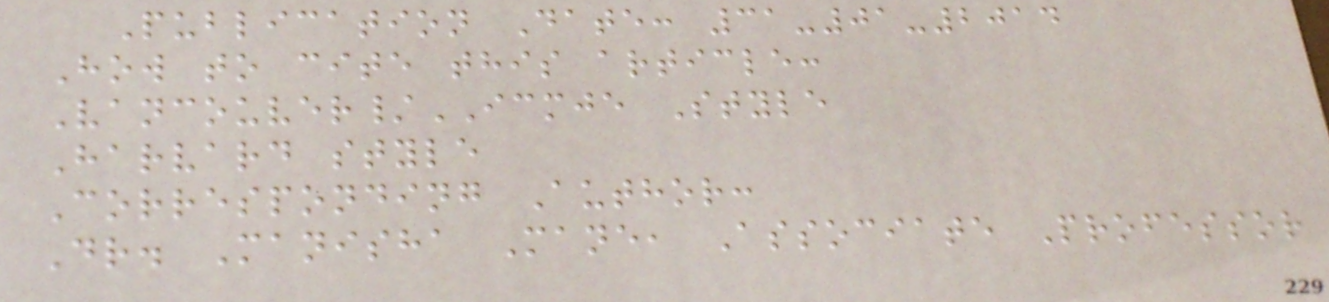Publication Date: 31-01-2014
How to cite this article:
Vancouver/ICMJE Style
Harvard style
Corresponding Author:
Dr. Manisha Mane, Associate Professor
